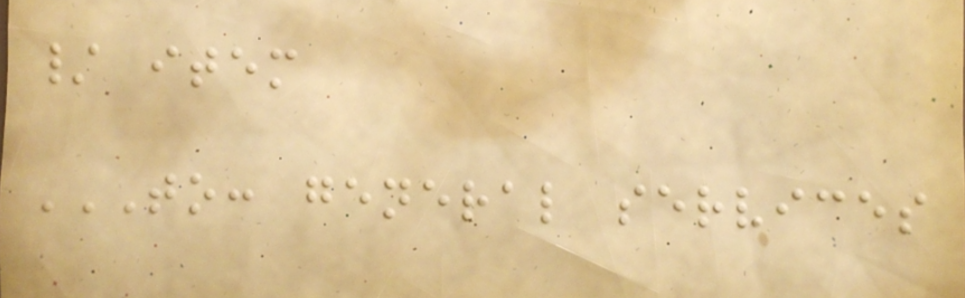/ item
TO: GENERAL SERVICES
